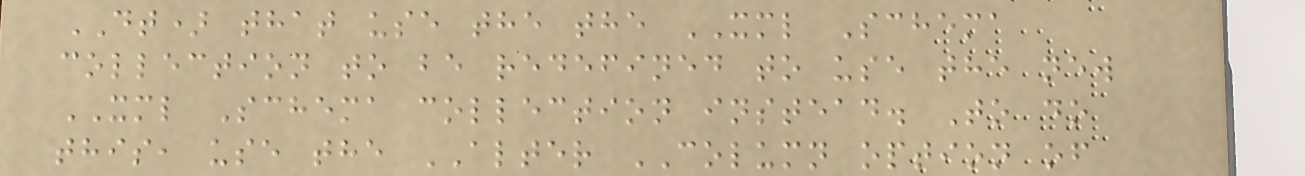DT) that use the the XML Schema
collection to be redefined to use the new
XML Schema collection instead. To do
this, use the ALTER COLUMN option of
